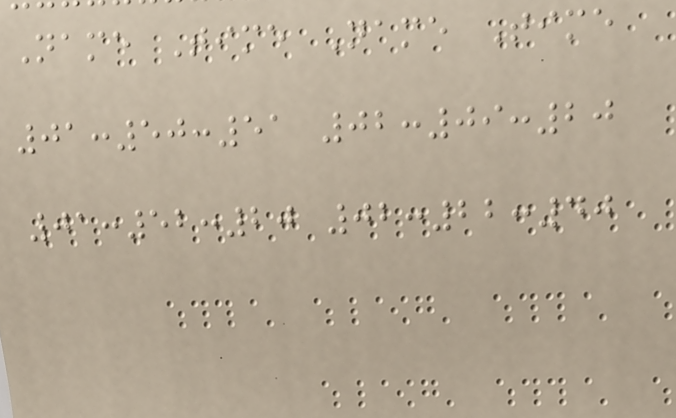Name Time Name Time
01:50:51 02:09:20
01:52:20 02:22:40
